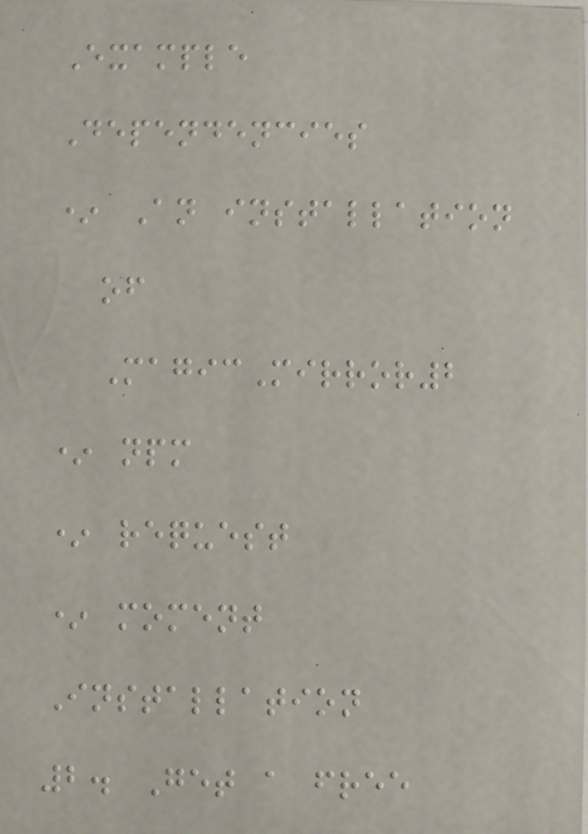Example
Dependencies
* An installation
of
MagicMirror2
* npm
* request
* moment
Installation
2. Get a free
